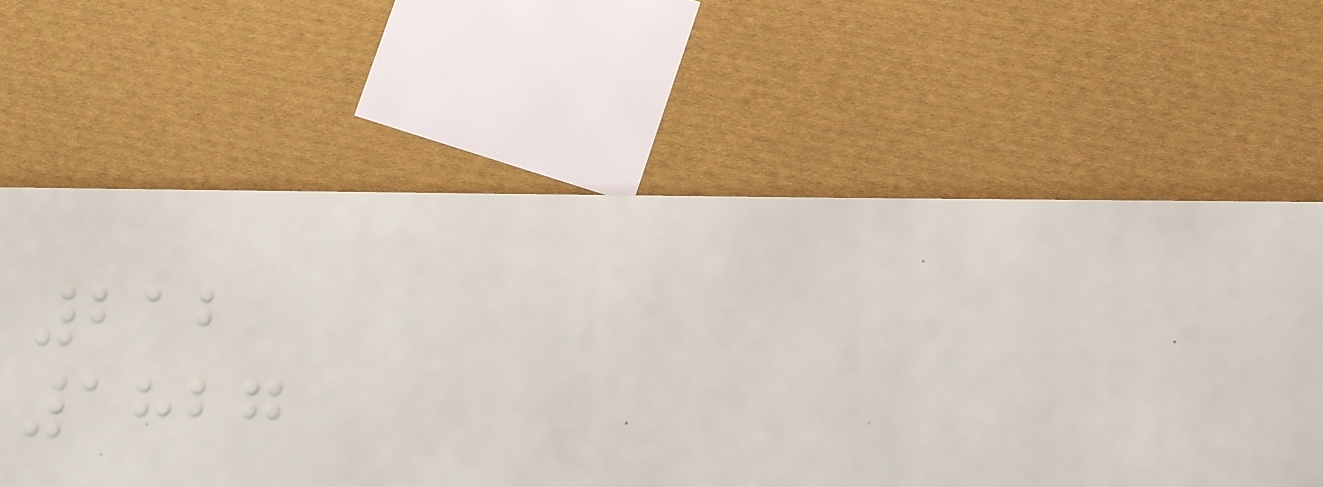212
1827
